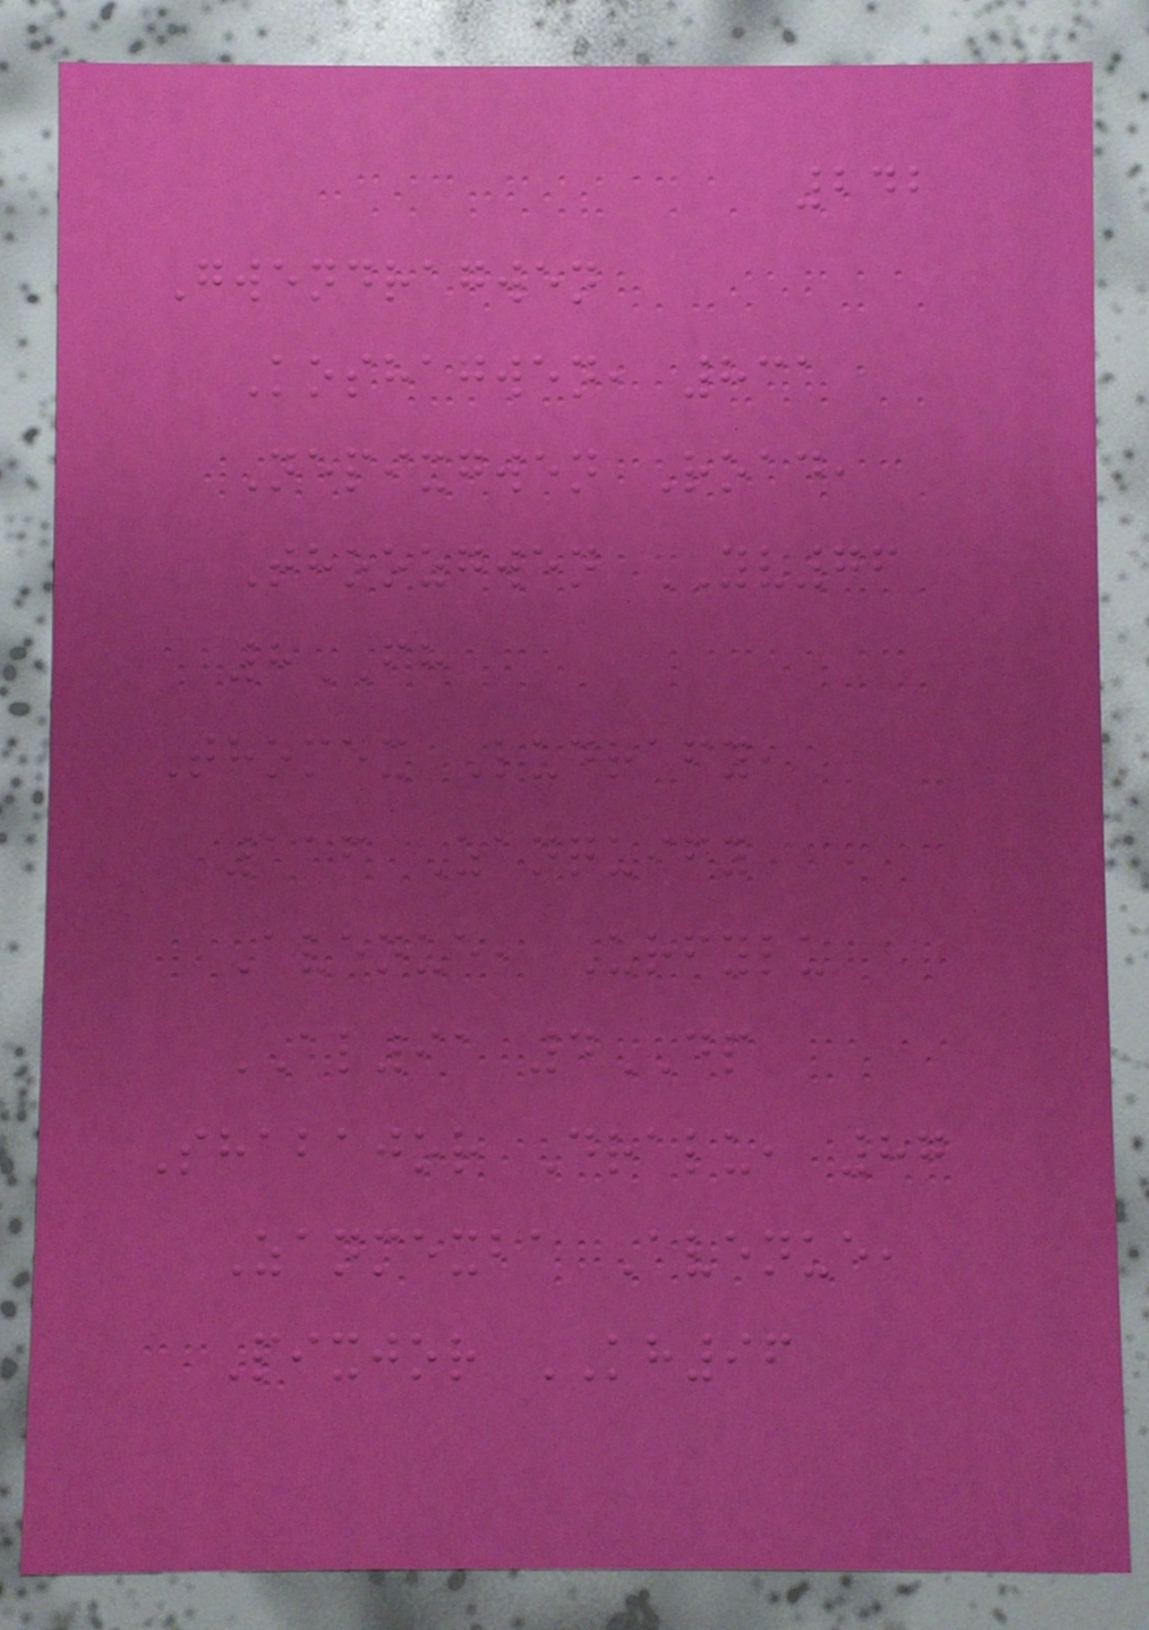242
Gwendragwen
Koshagwen, 831
Nepixgwen Road,
Thoozgwen YV76
8FH
Thomex Ludrafy,
116 Zanquify
Avenue, Urfylu
AL91 4DP
Shabajor Dralu, 87
Zanmexba Avenue,
Pixjor KH96
